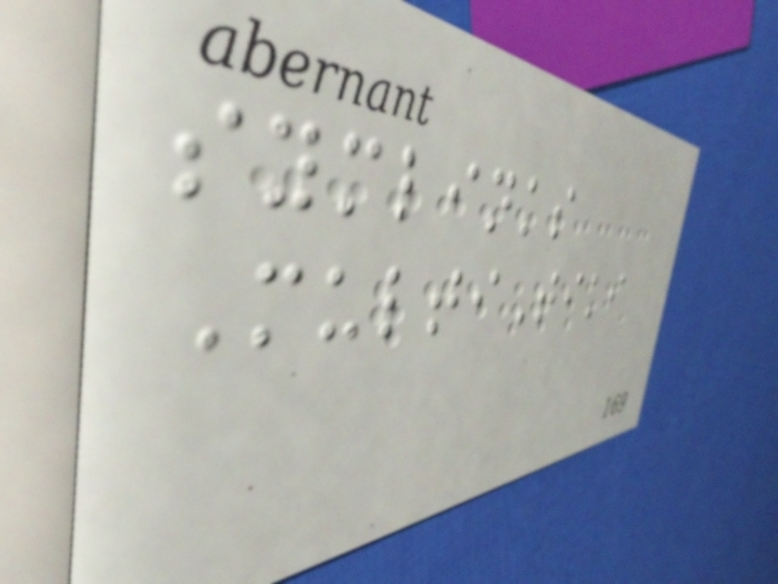symlinks
MultiTiki
